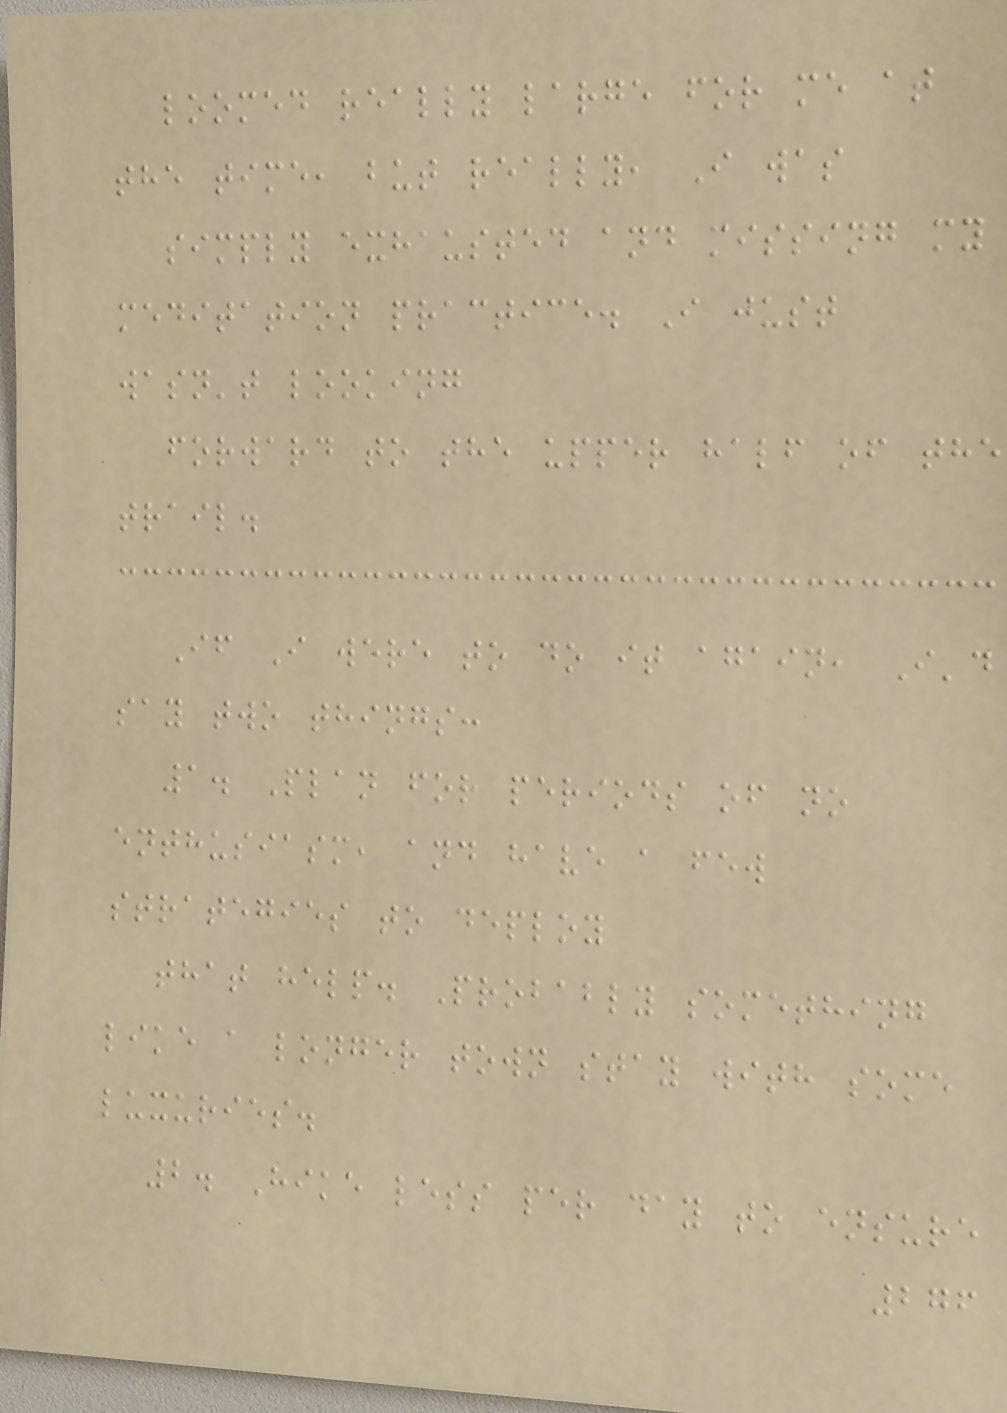loomed really large for me at
the time, but really, I was
simply exhausted and missing my
meditation practice. I just
wasn't looking
forward to the upper half of the
trail.
If I were to do it again, I'd
say two things:
1. Plan for periods of no
enthusiasm, and have a few
strategies to deploy
that help. Probably something
like a longer town stay with some
luxuries.
2. Hike less per day to ensure
276
